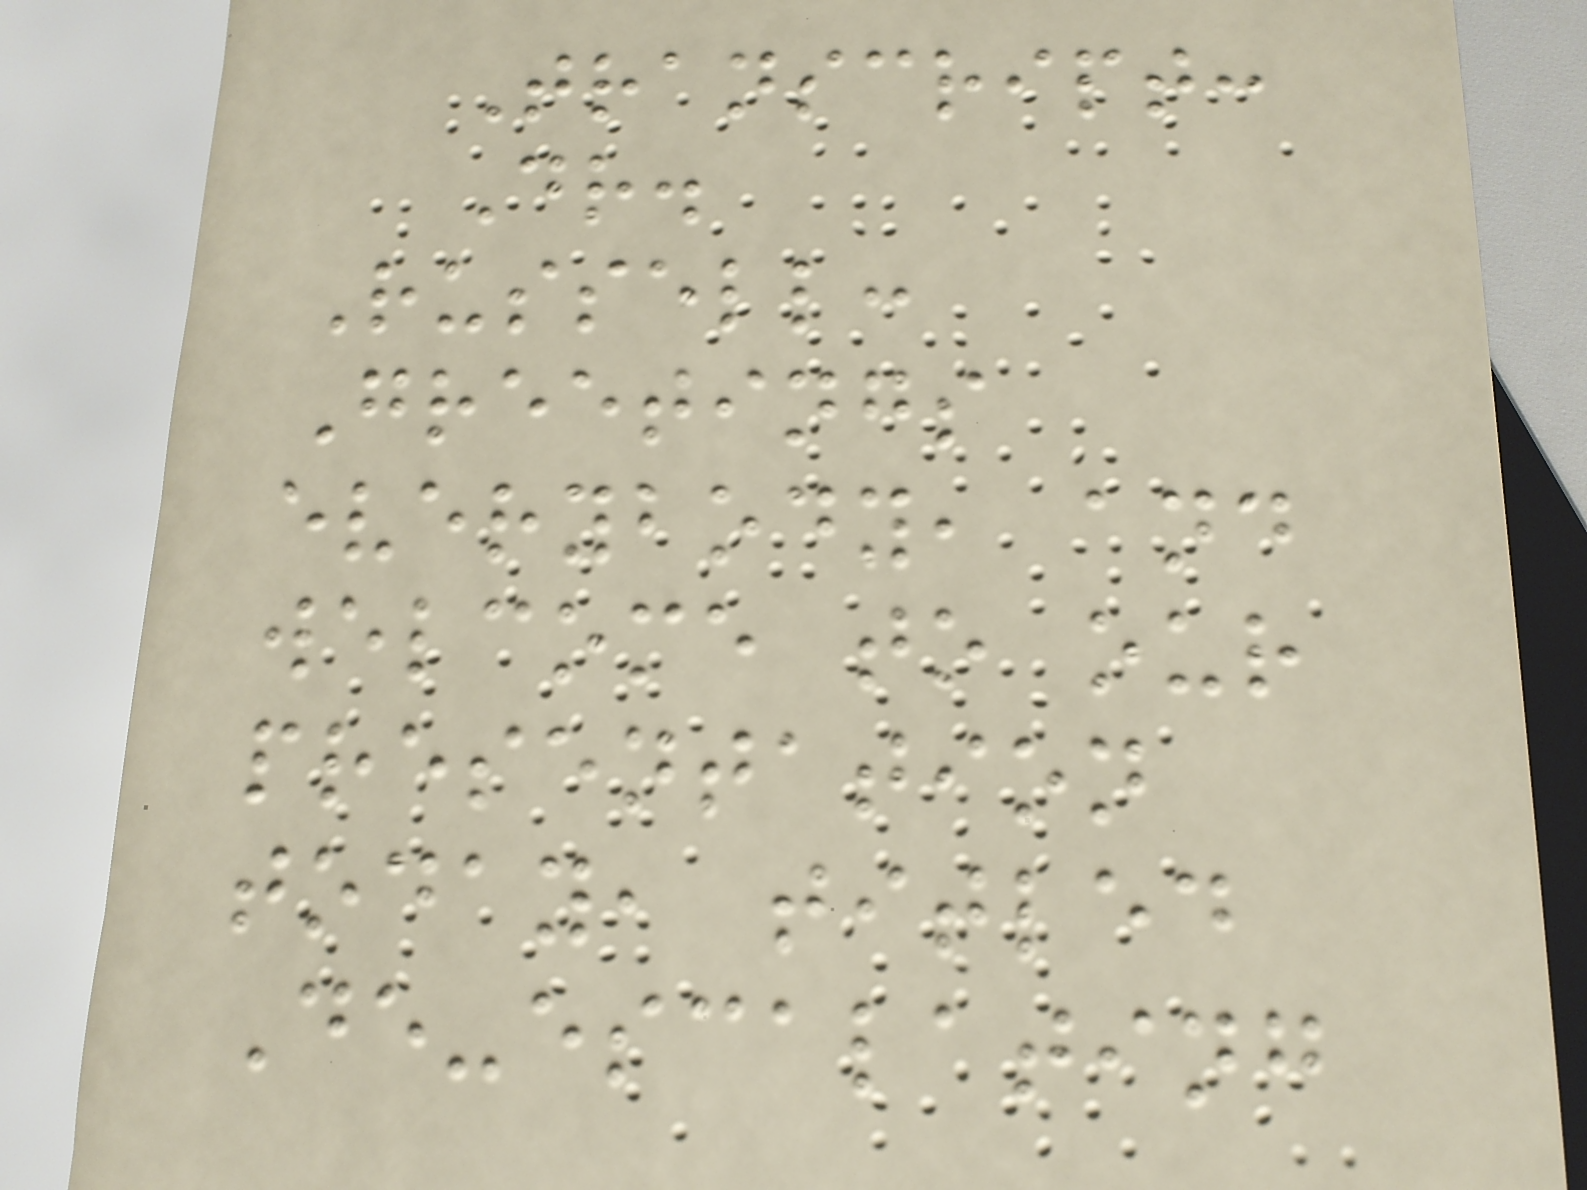Transcript:
Dr.
Russell:
Greetings
everybody, and
welcome to our
presentation
today, titled
De-escalating
